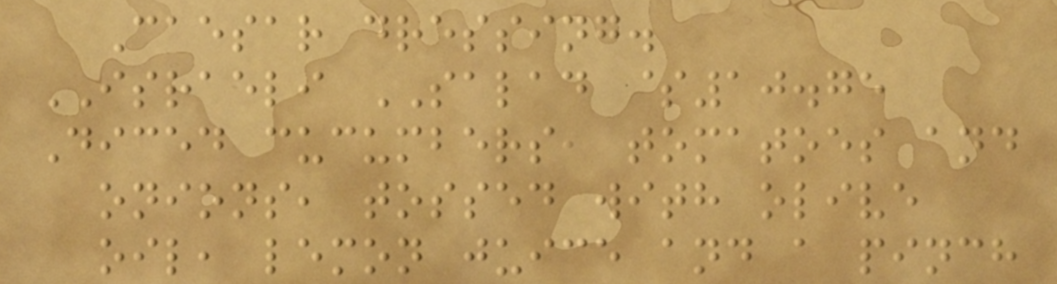Caesar dressing.
ISRAELI SALAD $10.75
Diced cucumbers, tomatoes and
onions, tossed with olive
oil, lemon juice and a pinch
